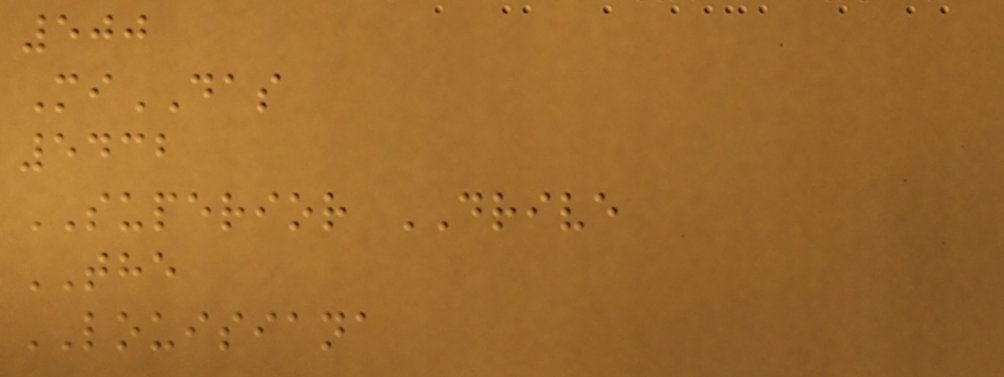500
MiDAS
5432
SUPERIOR DRIVE
THE
LOUISIANA
